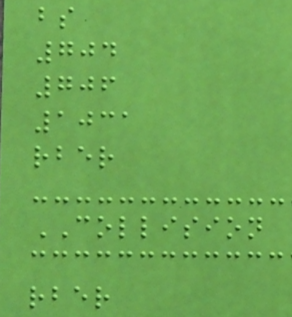bs
704
706
1031
rber
COLLISION
rber
